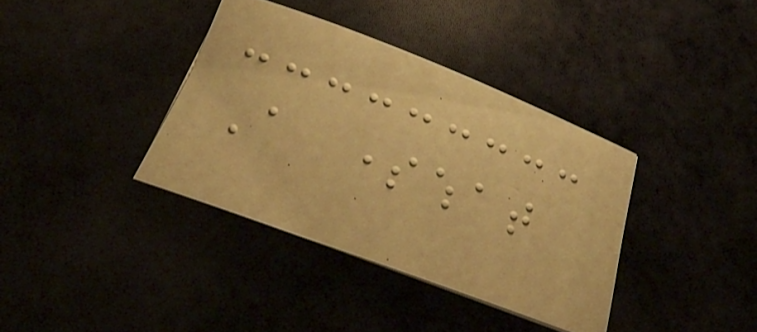A somewhat
